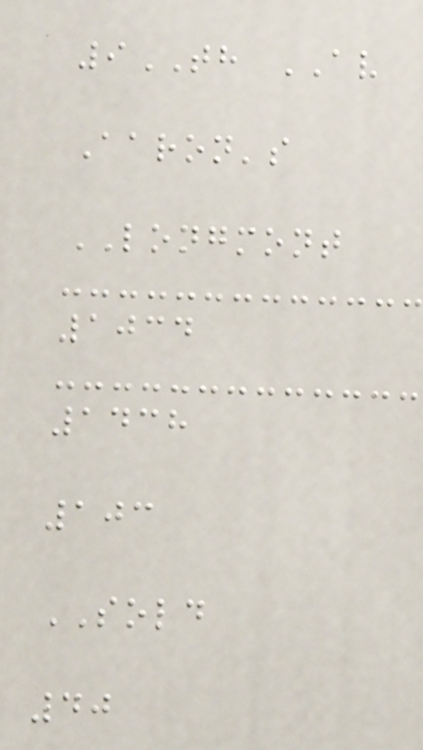9TH AV
Aaron's
LONGMONT
1034
1438
103
SOLD
40
